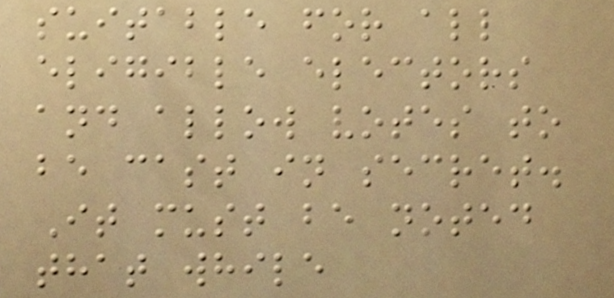suitable for all
eligible electors
and allow votes to
be cast in secret.
It must be noted
that while
